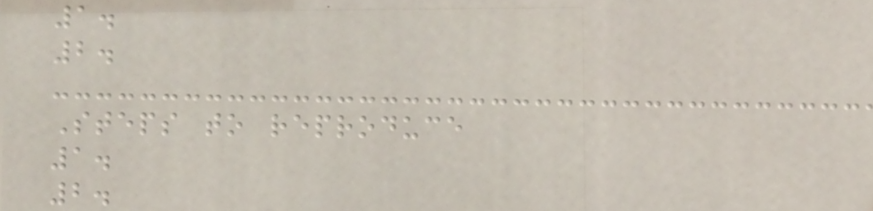1.
2.
Steps to reproduce
1.
2.
